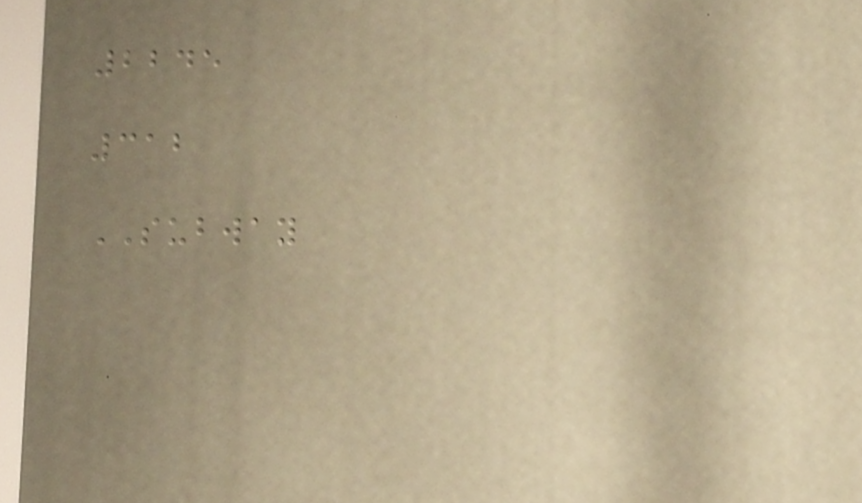2245
312
SUBWAY
